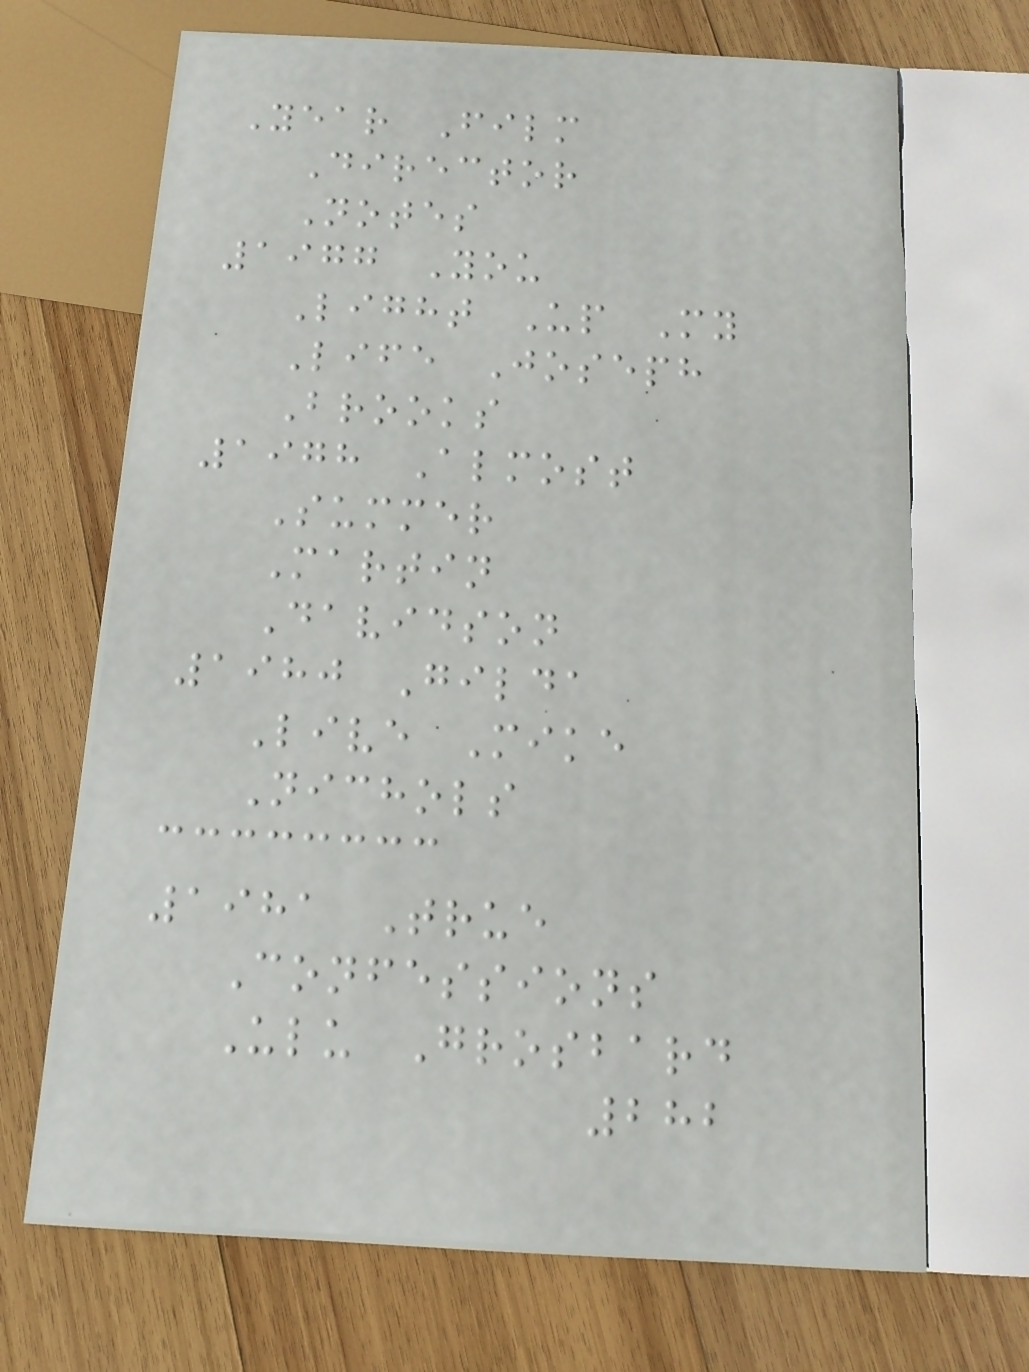Year Film
Director
Notes
1977 You
Light Up My
Life Joseph
Brooks
1978 Almost
Summer
Martin
Davidson
1980 Gilda
Live Mike
Nichols
1981 True
Confessions
Ulu Grosbard
282
